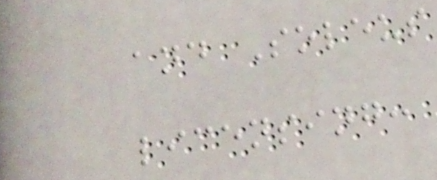and Soleus
licensing:
